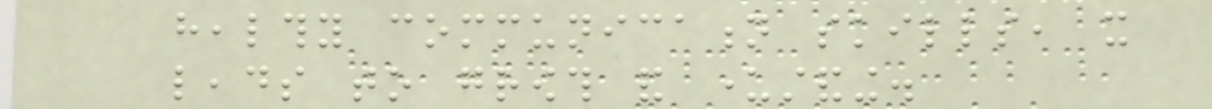healthy communication skills, it
leads to growth and understanding.
